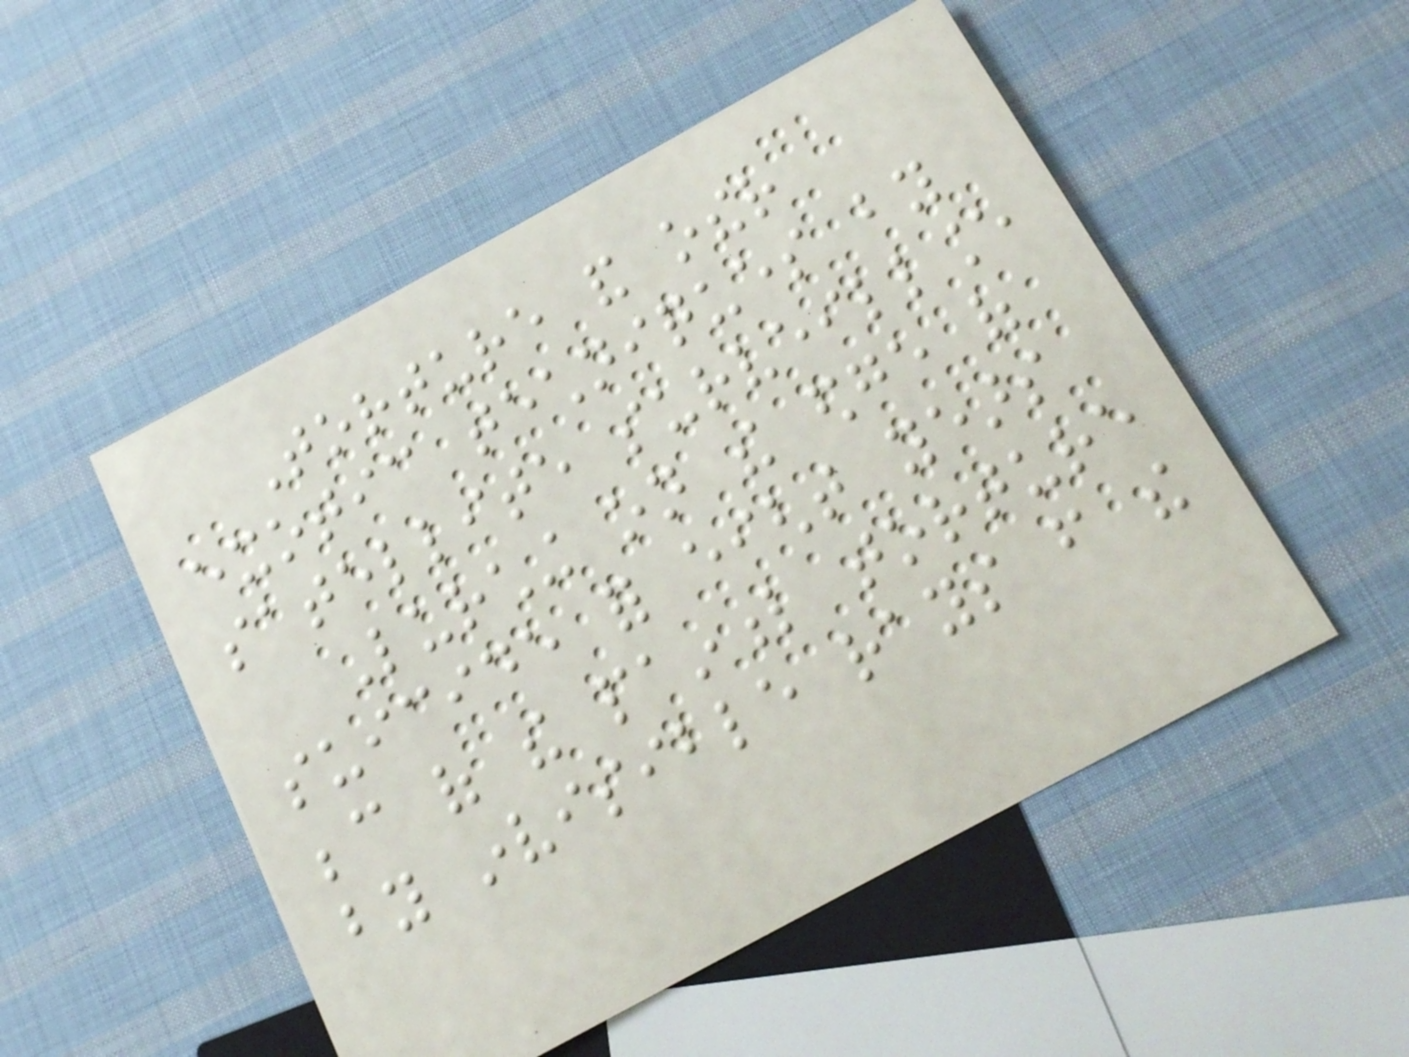Torture and other
exotic techniques by
satellite surveillance
Lurching on the edge of
suicide for eight years
because of the painful torture
by invisible rays from the
